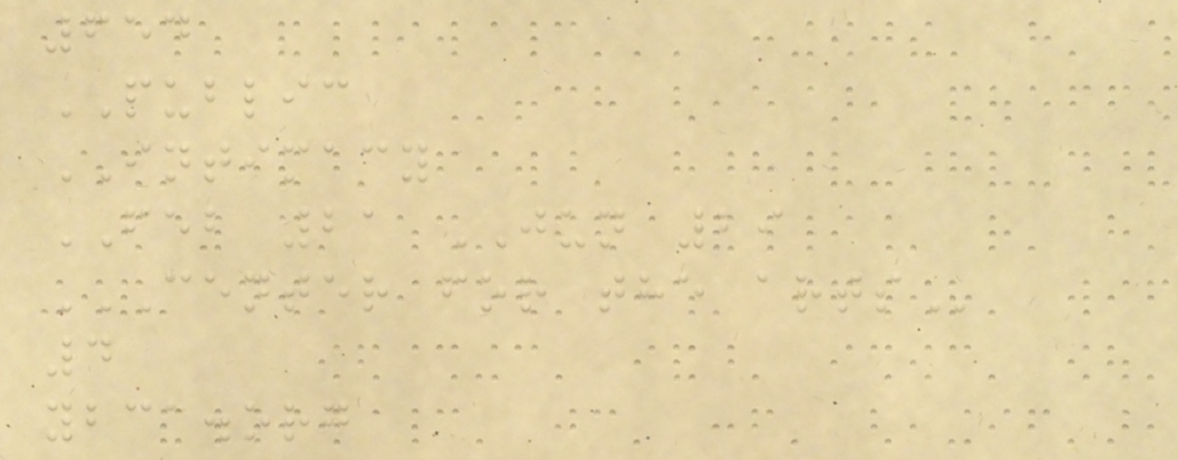654
PUBLIC
INTIMACY
FEB 21 JUN 29
CENTER FOR THE ARTS
4
ybca.org
